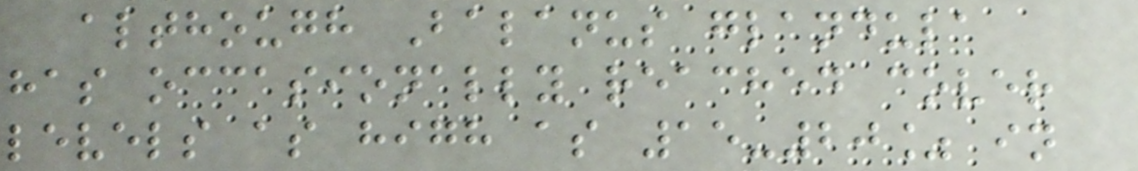although Balanus glandula
has occasionally reached cover
levels as high as 15-20% in
